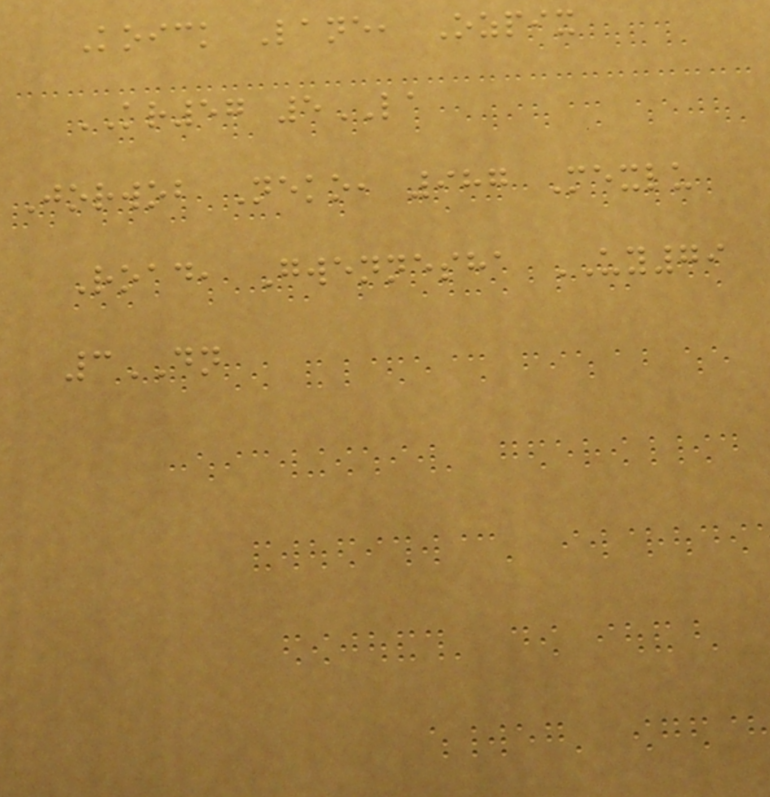Koick Lane, Ozpix
KR57 5LA
Jorwob Neko, 987 Mexlu
Road, Gwennesha UY79
3DN
